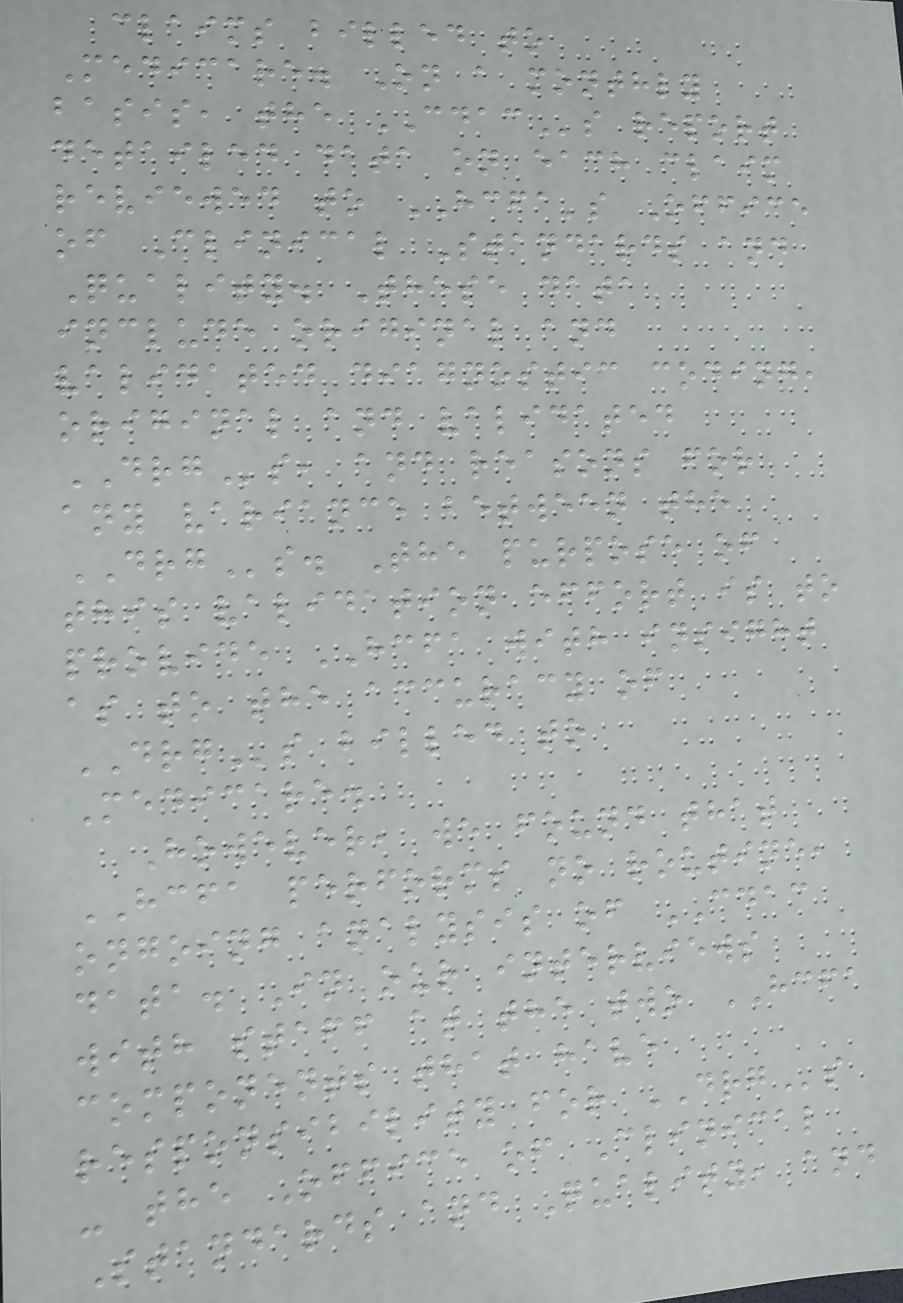claims billed to
Medicare. On a monthly
basis, the CDACs report
detailed data on each claim
reviewed to HCFA's Office
of Clinical Standards and
Quality. These data
include original and
validated diagnostic coding,
original and validated
DRGs, and reasons for
any variance between the
DRGs. The purpose of
this validation effort is to
provide HCFA with insight
as to the accuracy of
DRGs billed to
Medicare.
However, we found that
HCFA performs no routine,
ongoing analysis of CDAC
data. In our interviews
with staff at the two HCFA
components that have
responsibility for DRGs
- the Office of Clinical
Standards and Quality, and
